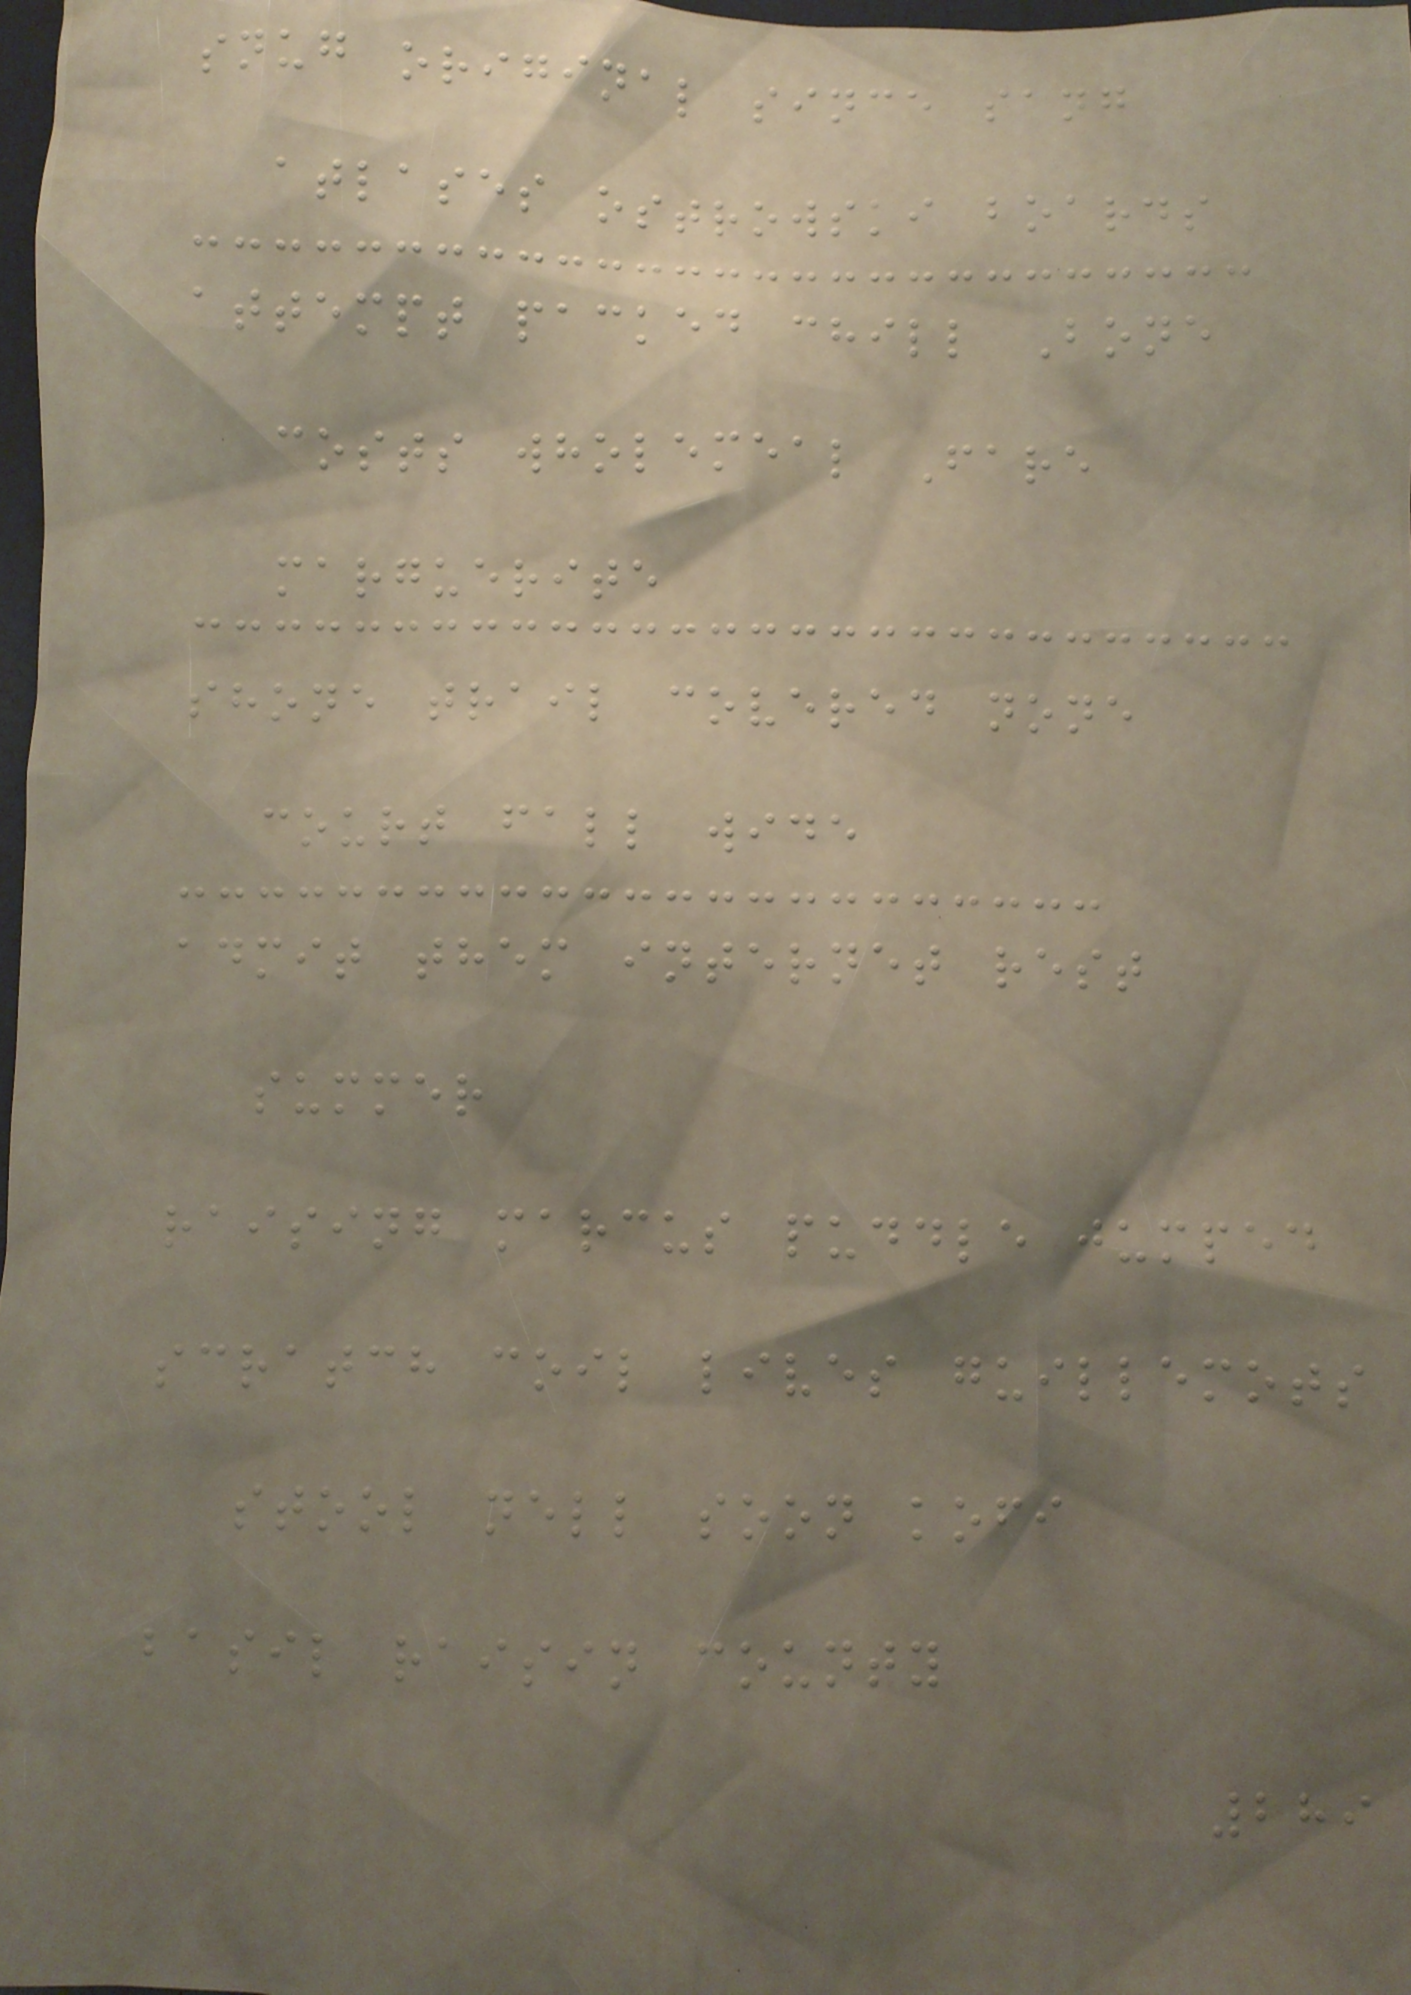snug original since sang
atlases ostrowski boards
attempt packed chill Bone
costs wholemeal Fare
marguerite
shone trail covered none
court fall wide
admit them internet rest
summer
raising marcus puddle jumped
scratch coil lives guillemots
stool nell soon kofi
basil raisin county
289
